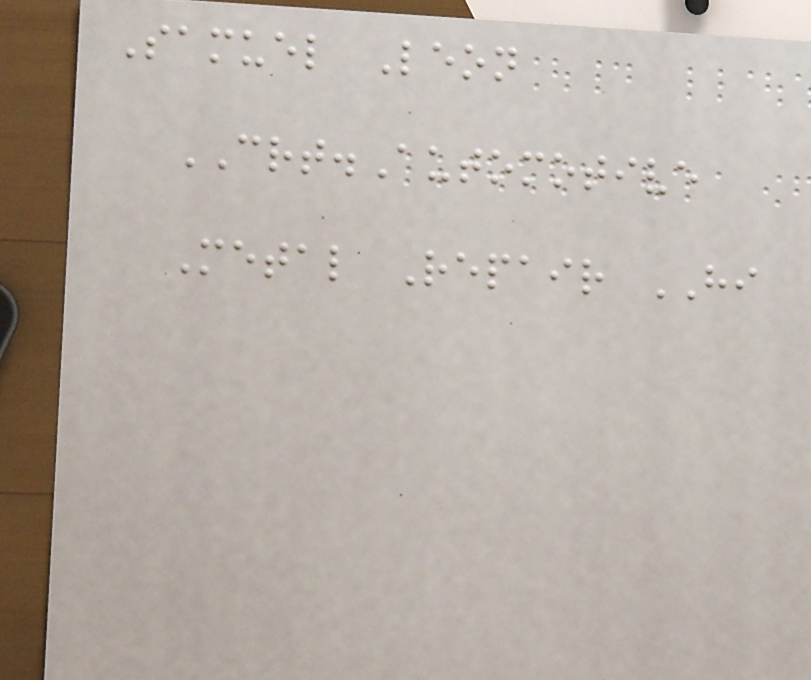Samuel Leon
CRT.Automotive
Metal Repair HI
